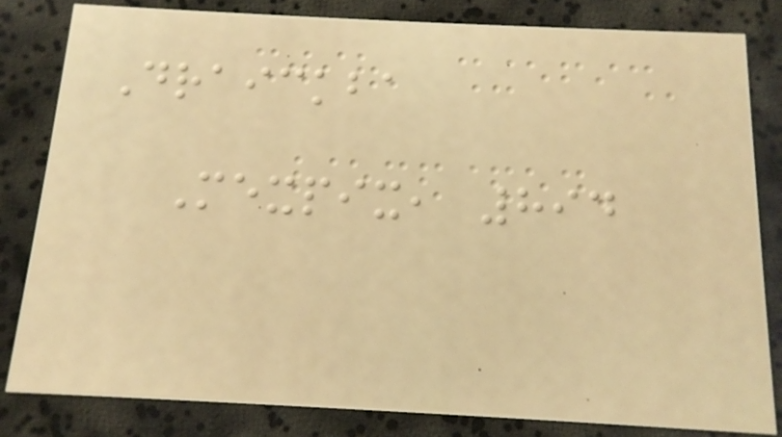Draickba
Mexpix, 894
